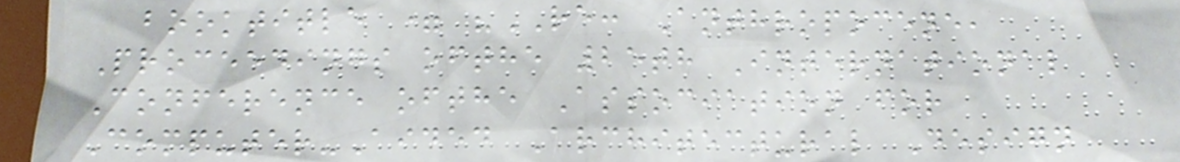booktitle = "RE: Anthropocene,
Proceedings ofthe 25th International
Conference ofthe Association for
Computer-Aided Architectural Design
